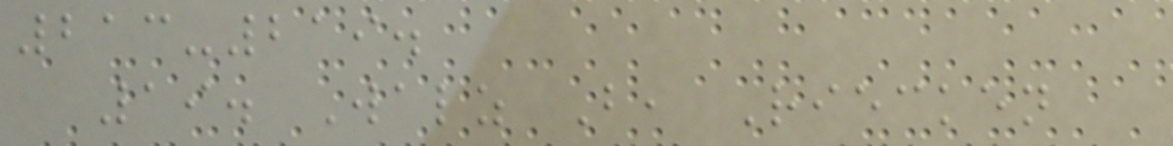213-219.
19. Walz B, Riecken
